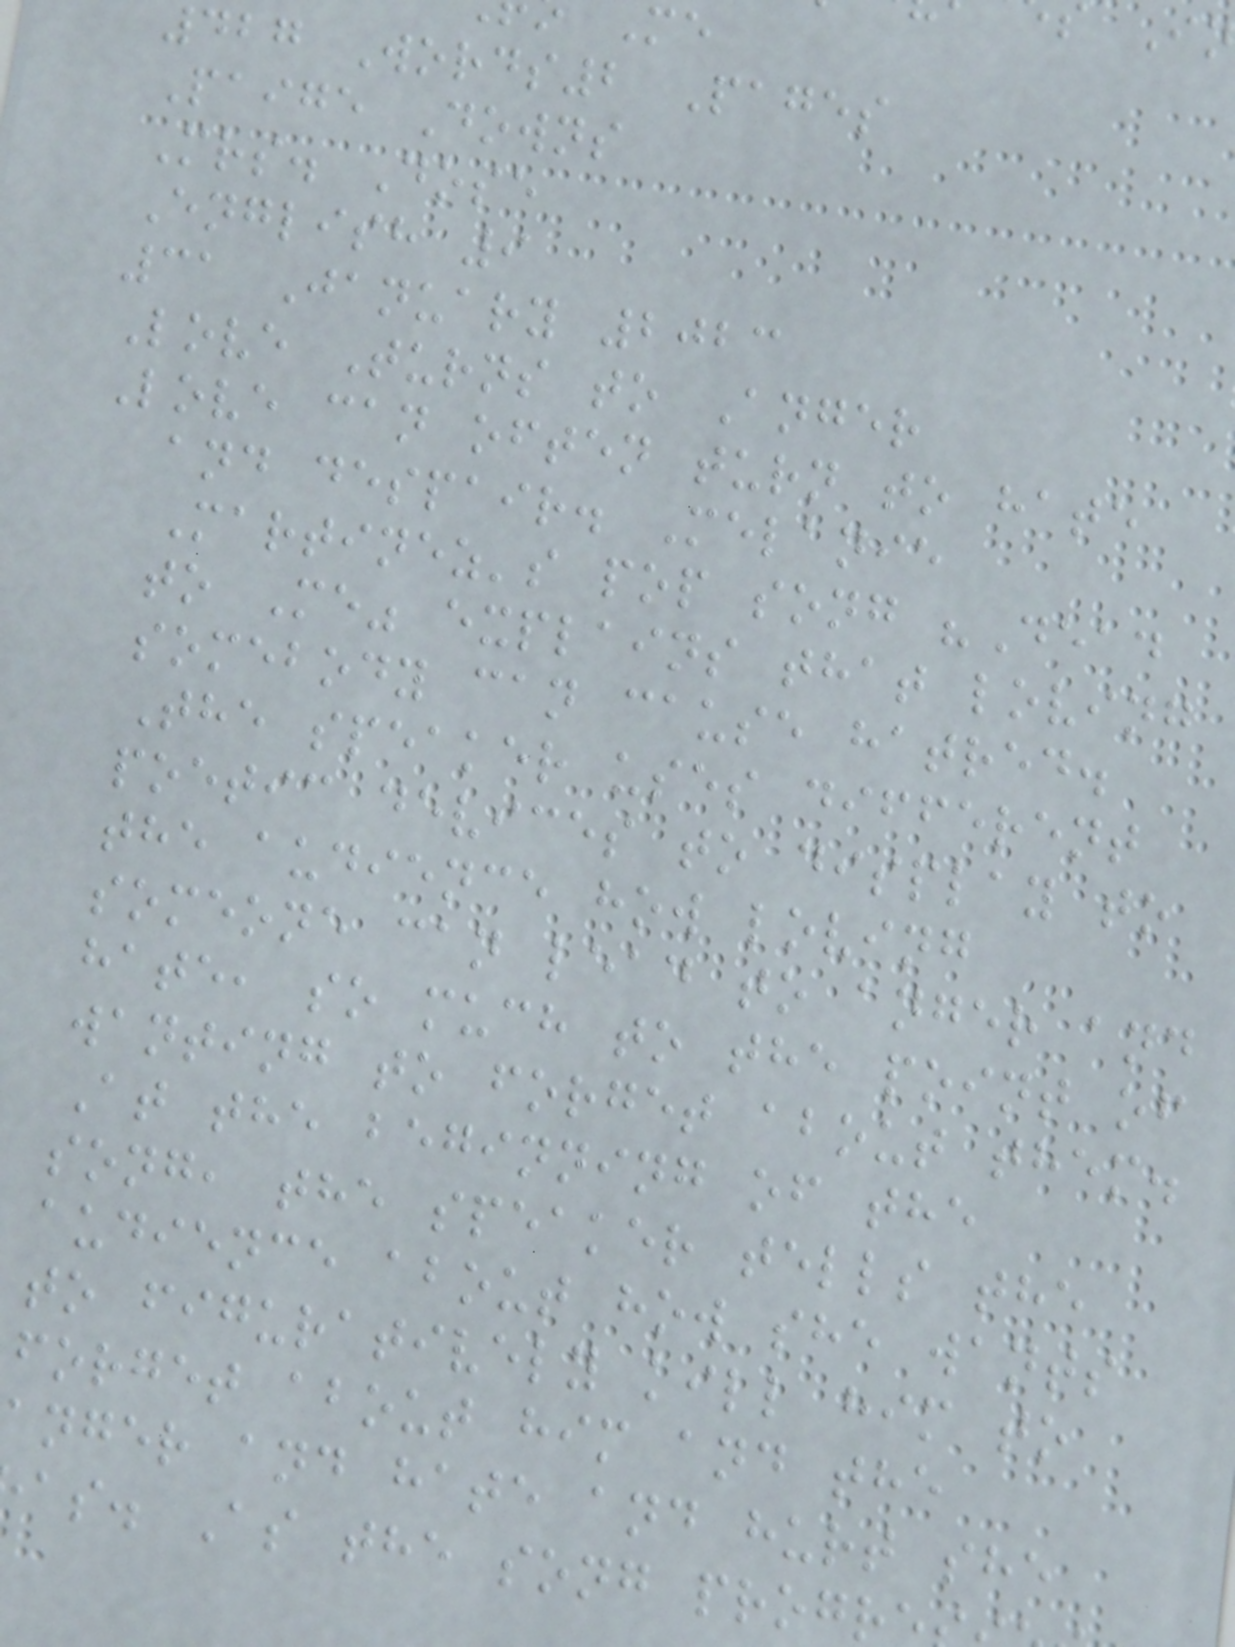427 Words2 Pages
Paige Downs
Mrs. Dose
English 9
31 January 2023
Love Turns to Anger
Love can often turn to hate
and despair. Melanie
Martinez's pop song "Dead
to Me" explains that loving
somebody can cause hatred.
The speaker uses different
poetic devices to display to
the audience how loving
someone can lead to anger and
hate, so much to the point of
wanting to forget about them.
At the beginning of the
song, the speaker tells the
audience about how she wants
to figuratively kill him to
forget about him and the
anger and hate and hurt she
as. As the song progr
